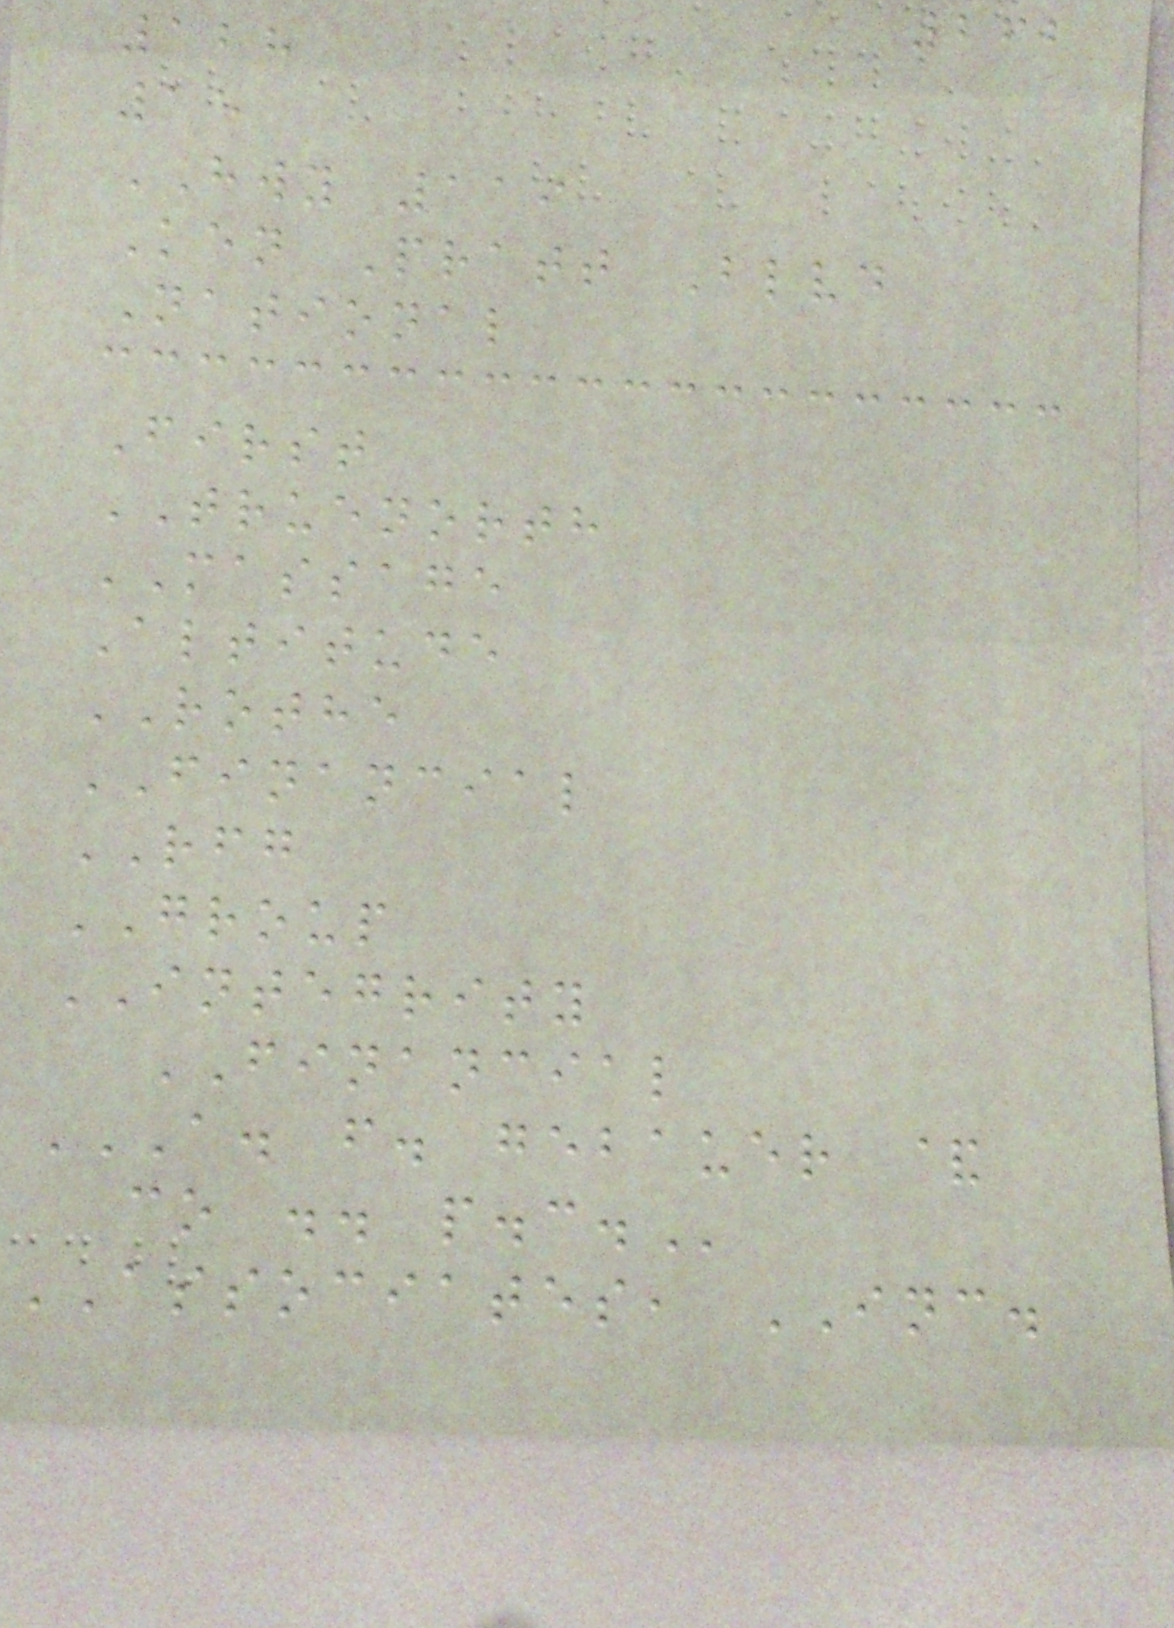262
128
15
HWY 119
Ken Pratt Blvd
National
First
TRUENORTH
MASSAGE
Altitude
ROTHE
FINANCIAL
RFG
GROUP
INTEGRITY
FINANCIAL
A. F. GEBAUER &
CO .. P.C.
ASSOCIATES, INC.
